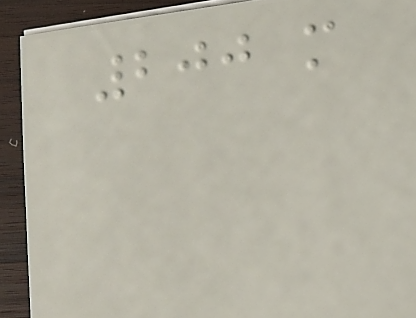200 m
